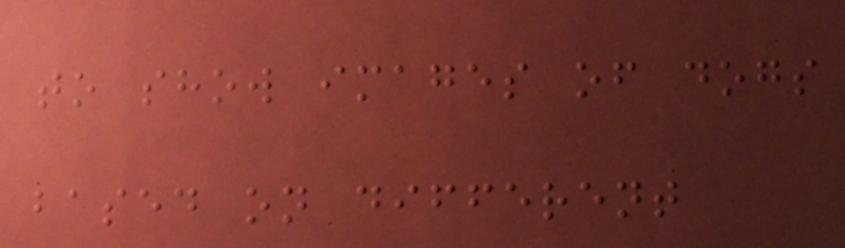to show images of dogs
based on different
